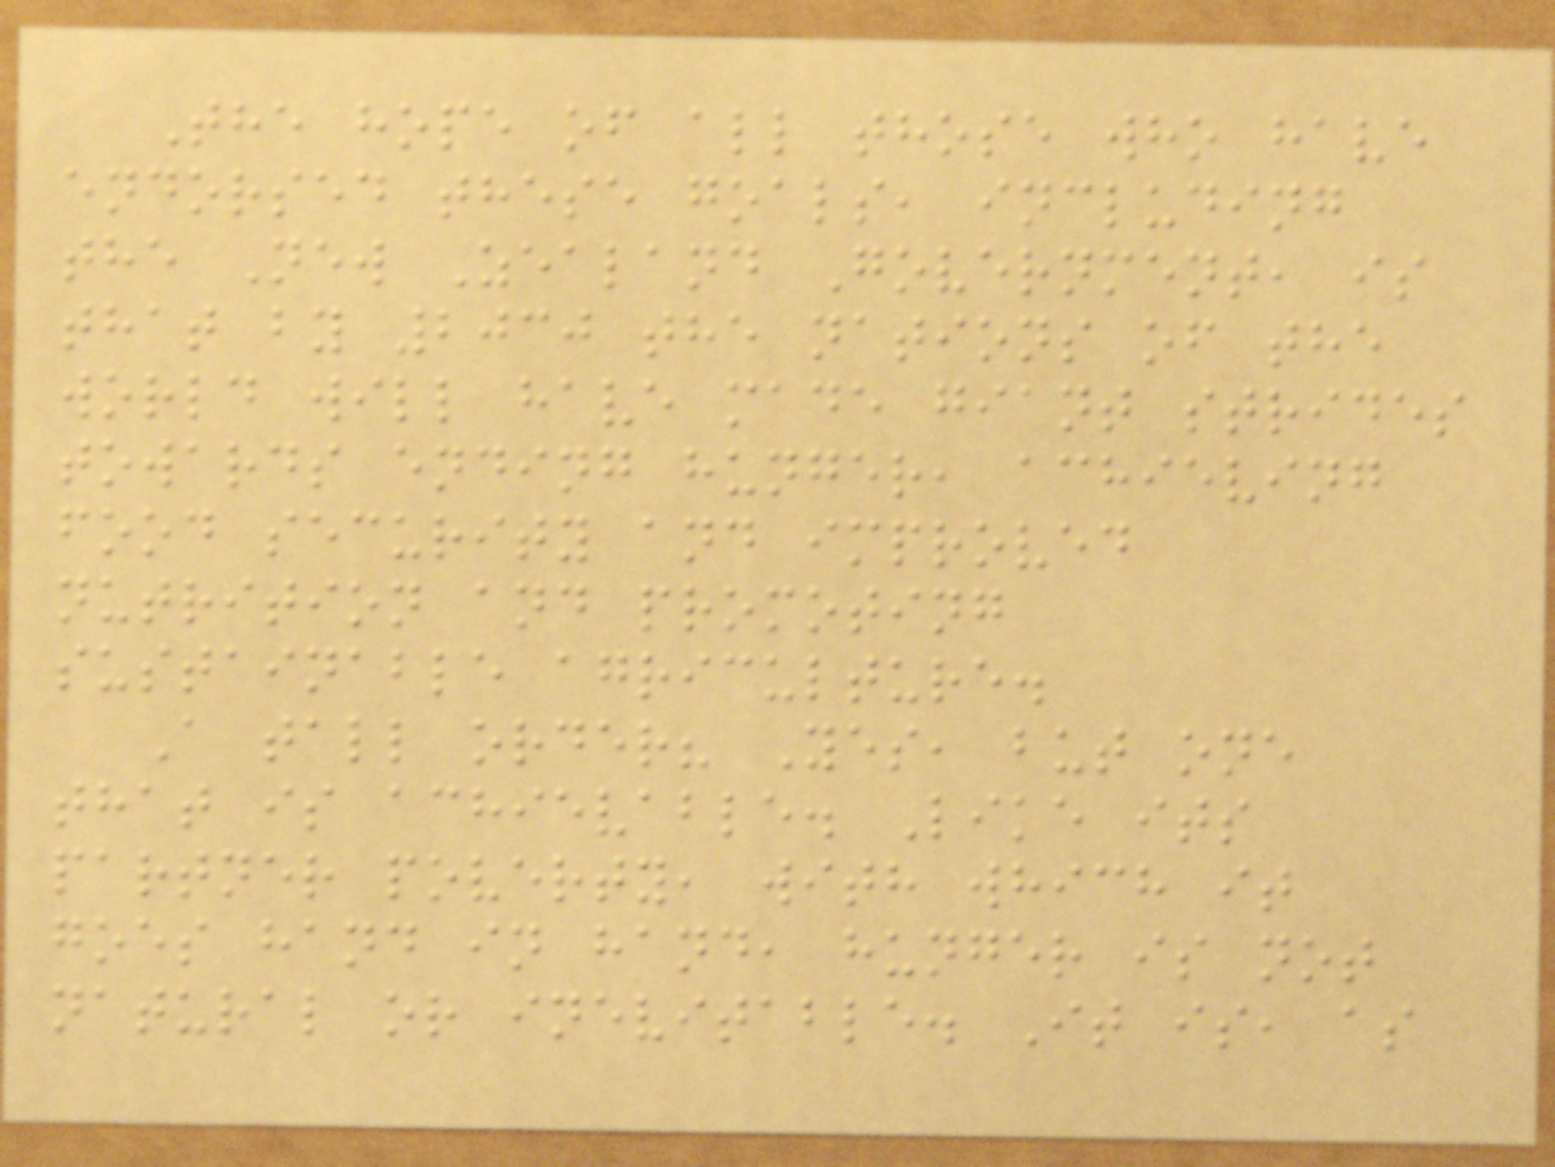The hope of all those who have
endorsed these goals, including
the New Zealand Government, is
that by 2030 the nations of the
world will have made giant strides
towards ending hunger, achieving
food security and improved
nutrition and promoting
sustainable agriculture.
A tall order? Yes, but one
that is achievable. Like its
partner poverty, with which it
goes hand in hand, hunger is not
natural or inevitable. It is, as
